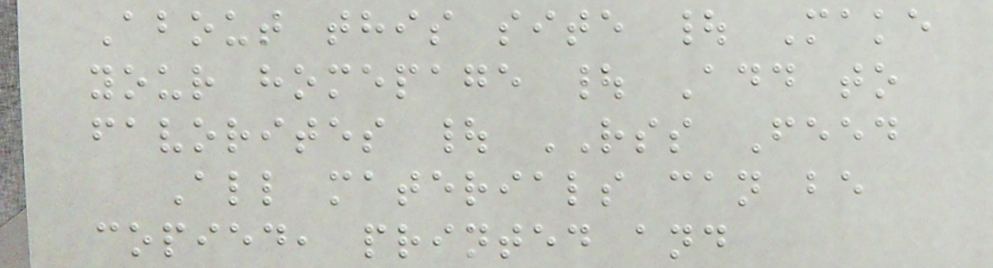About this site | Make
your homepage | Add to
favorites | RSS Feed
All materials can be
copied, printed and
